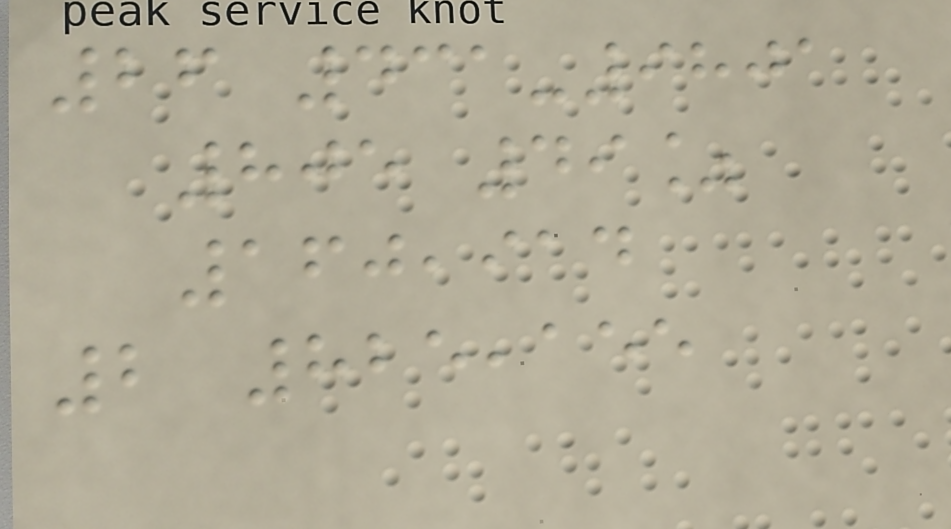26 431-9801
805 49%
160,914
2 825,155
